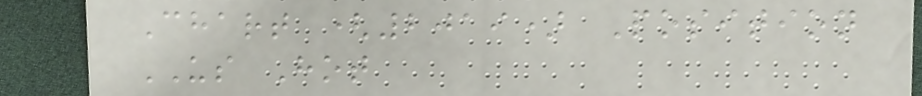Chart (2019) Position
US Hot
